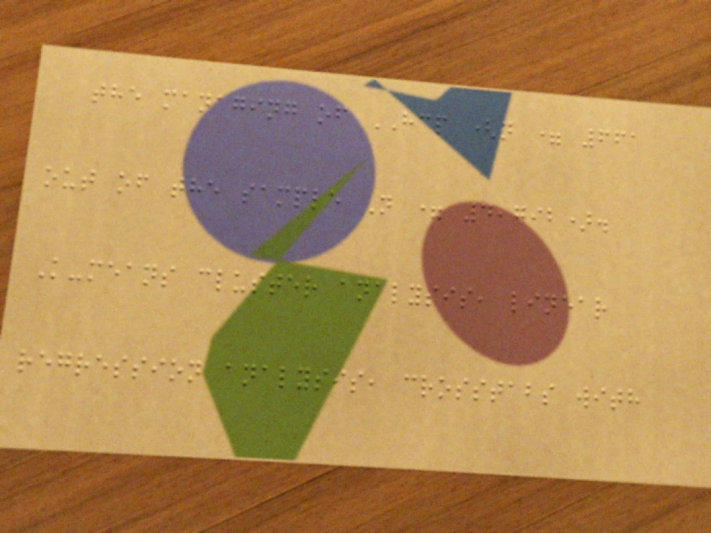the managing of HCP (n = 661
out of the sample N = 4,792).
K-means cluster analysis, linear
regression analysis, crosstabs with
